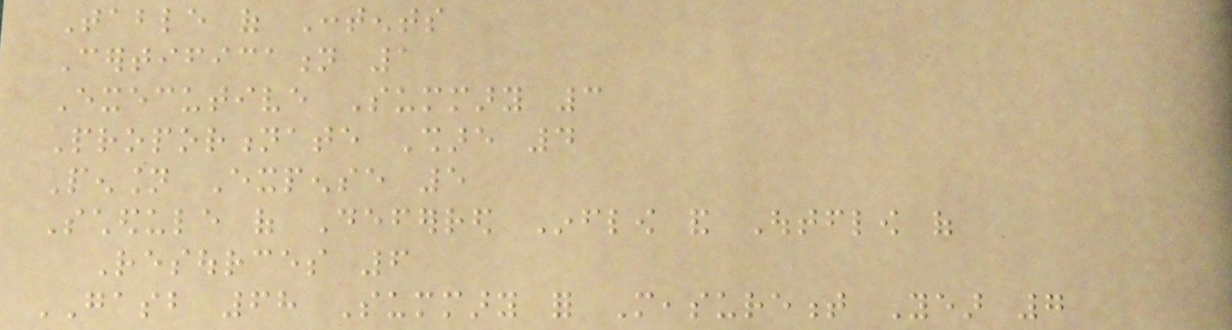Table of Contents
Certification 1
Executive Summary 3
Proportionate Share 4
Pension Expense 5
Schedule of Deferred Inflow and Outflow of
Resources 6
GASB 68 Summary for Measurement Year 7
